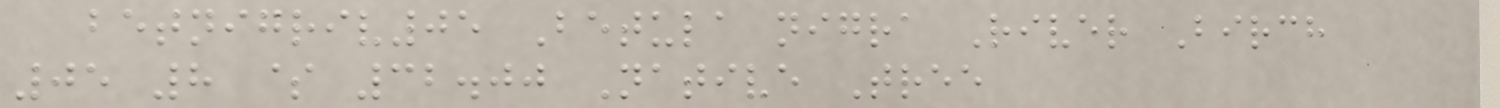betnigriv05 Betula nigra River Birch
05 8 $ 32.00 Native Tree
